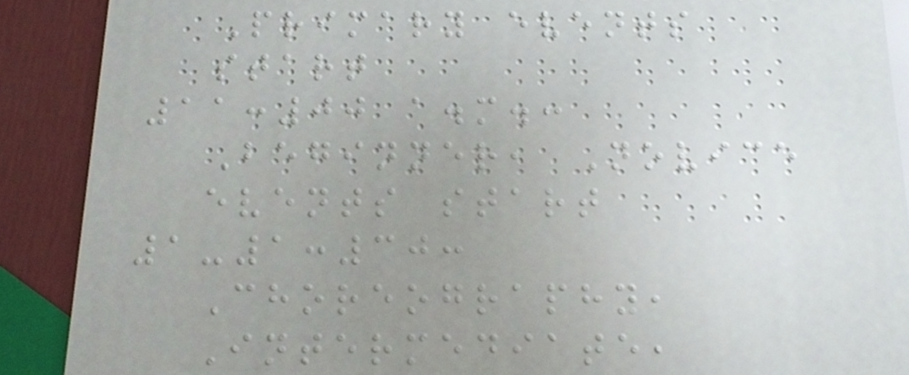Primary events
start
11:00 a.m.:
Beginner, Novice
events start
1-1:30:
Choreography,
Intermediate,
